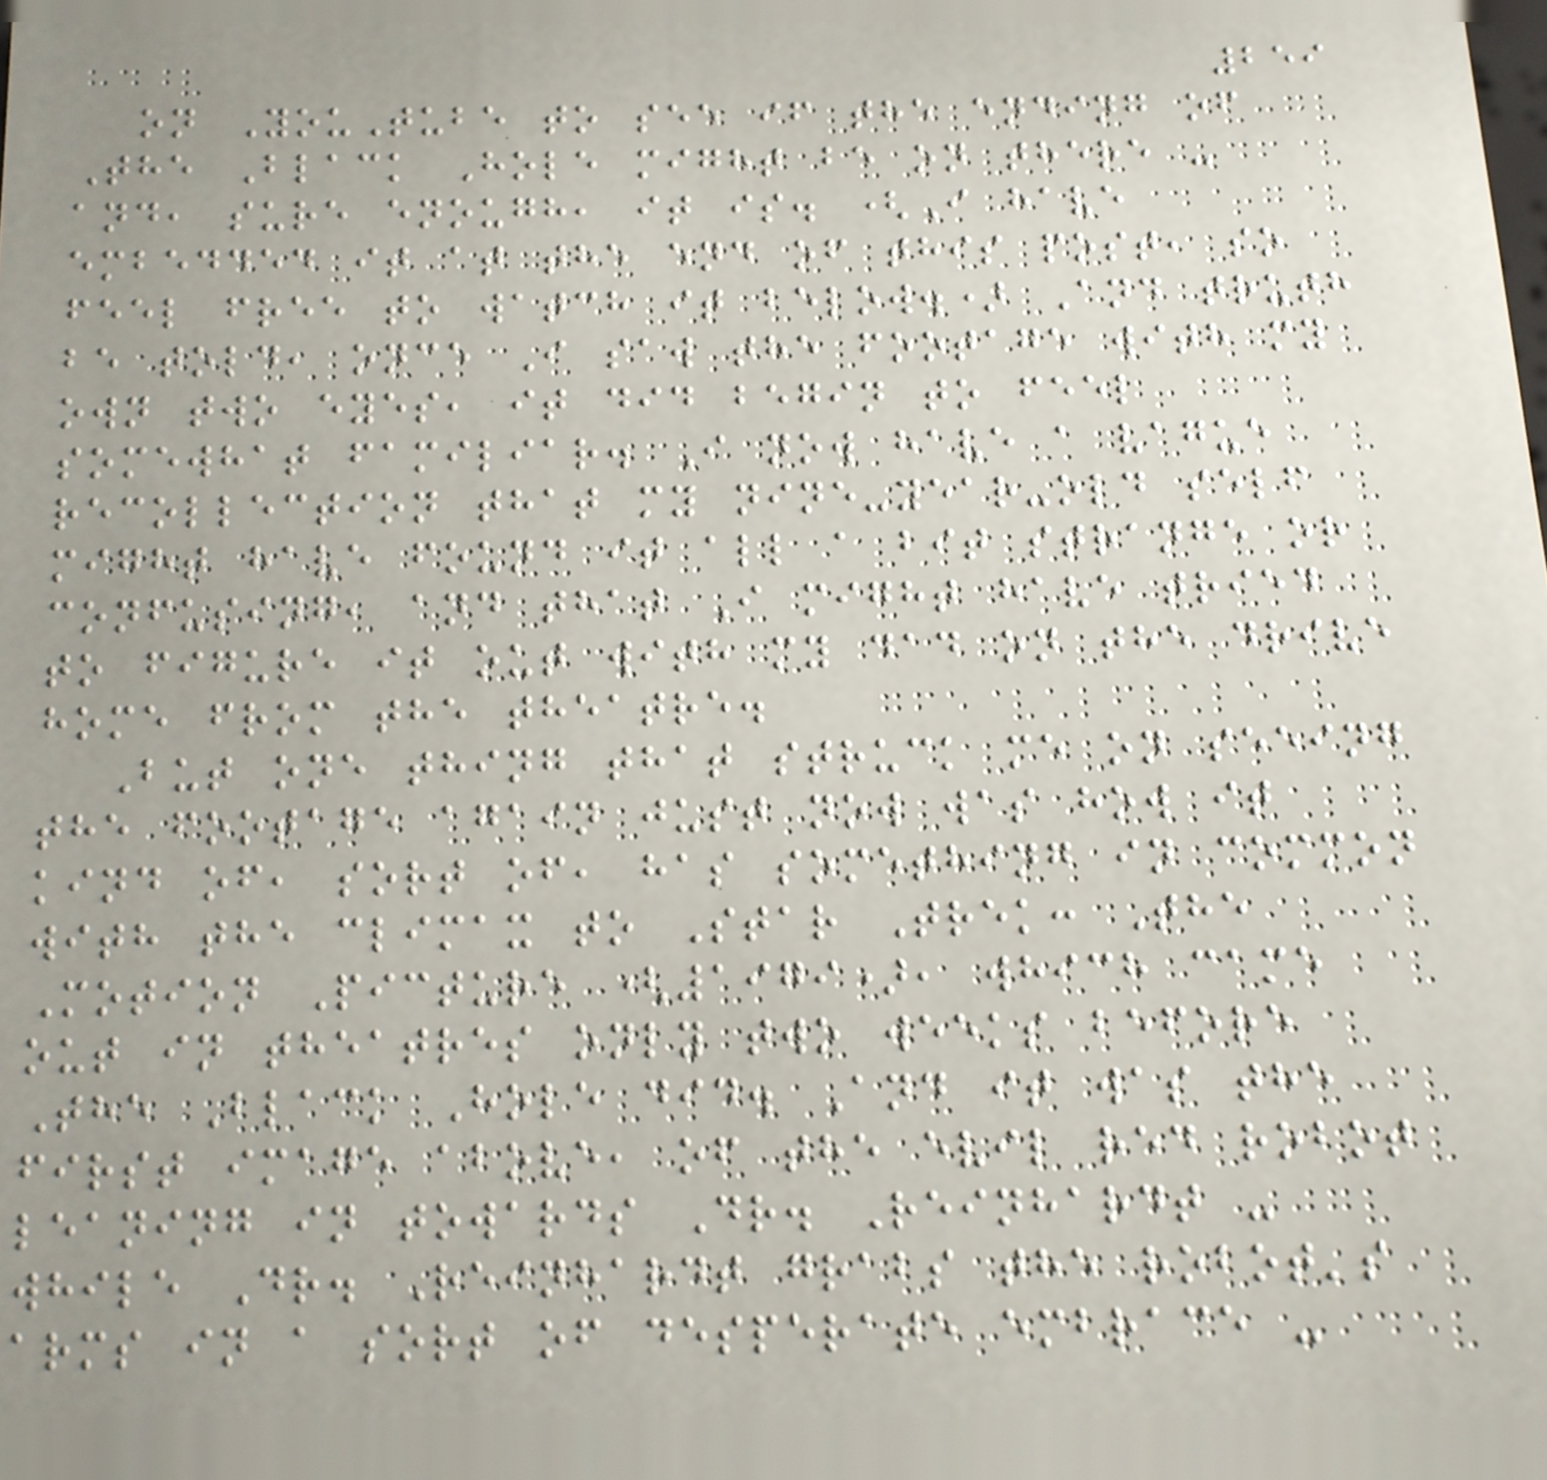259
on YouTube to see if the ending of
The Black Hole might be on there -
and, sure enough, it is. (I have
embedded it at the end of this post, so
feel free to watch it below.) And truth
be told, once I saw the footage with my
own two eyes, it did begin to feel
somewhat familiar. I now have a vague
recollection that my nine-year-old self
might have found it all a bit strange or
confusing, and that I might have tried
to figure it out with my dad on the drive
home from the theatre.
But one thing that struck me on seeing
the footage again just now was how it
kind of, sort of, has something in common
with the climax to Star Trek: The
Motion Picture (1979), which came
out in theatres only two weeks before
The Black Hole did. And it was the
first image above, of the evil red robot
leaning in towards Dr. Reinhardt -
while Dr. Reinhardt grabs the robot's
arms in a sort of desperate embrace -
